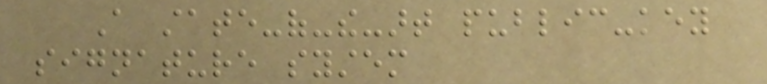A state-of-the-art public-key
signature system
